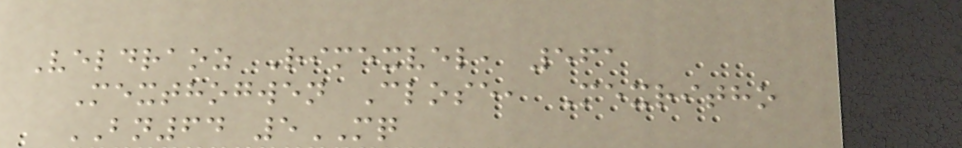Veldraoz Rimexvel, 561
Mexthogwen Close, Mexritho
BN64 5MQ
